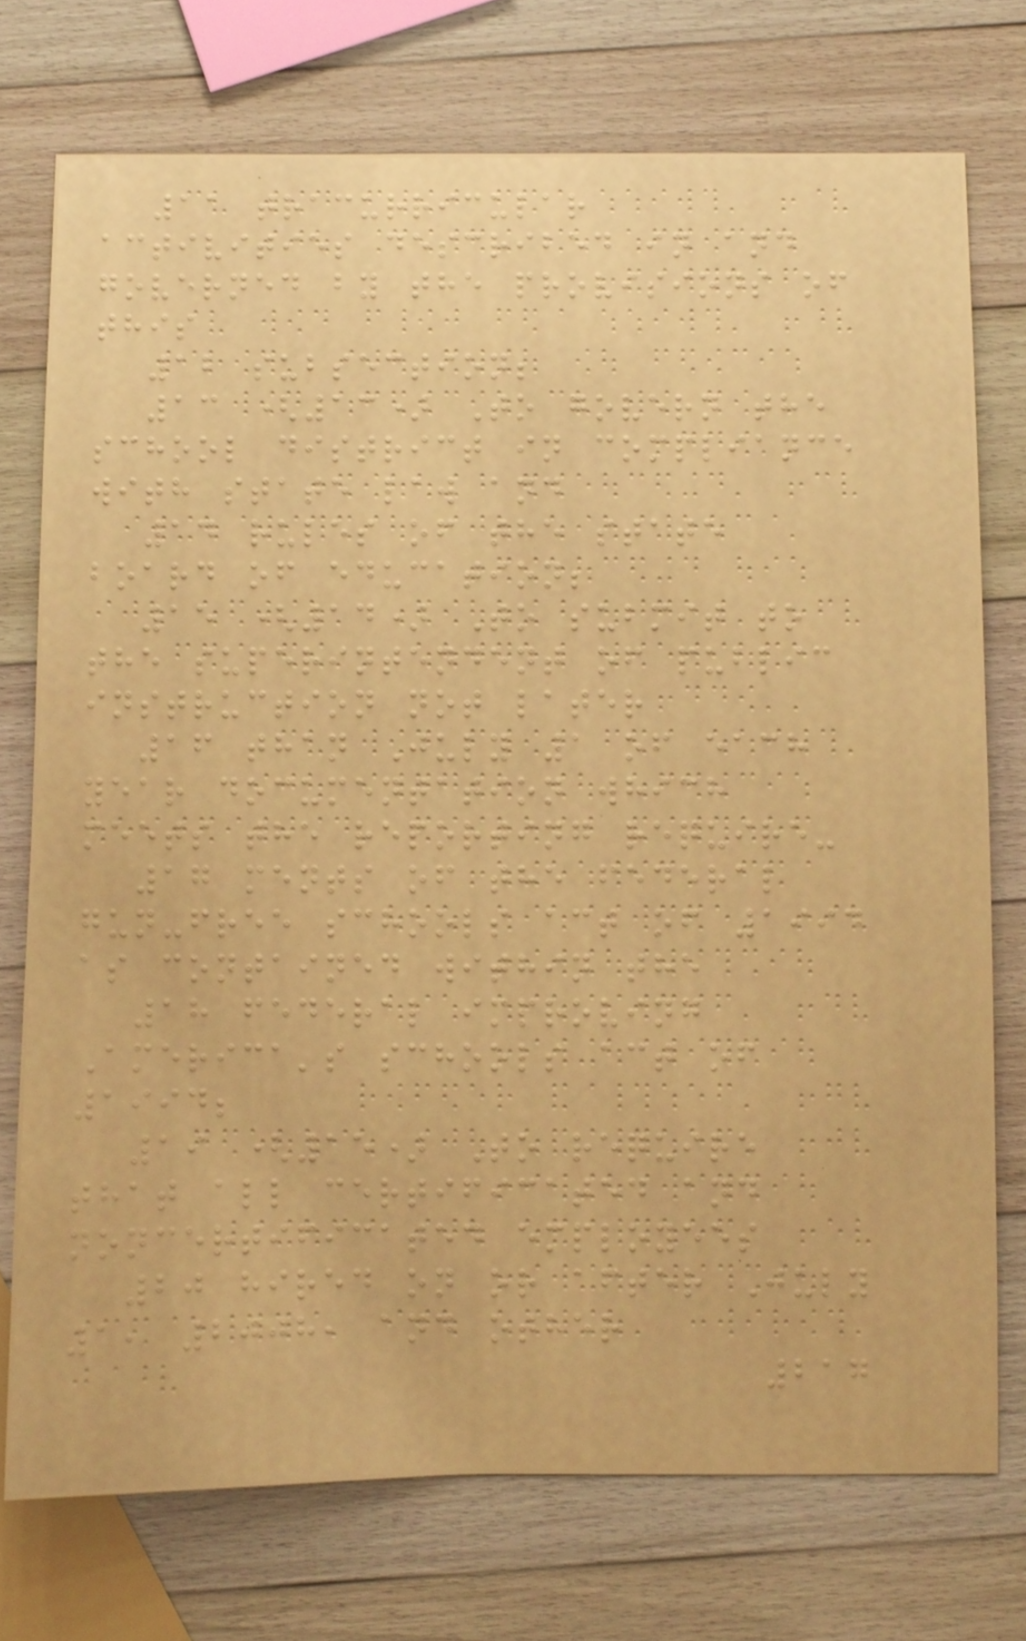11 tracurricular
activities described in and
governed by the provisions of
this
12 subsection;
13 (13) To govern the
school district in compliance
with state law and
14 rules of the state
board of education;
15 (14) To submit to
the superintendent of public
instruction not later
16 than July 1 of each
year documentation which
meets the reporting require-
17 ments of the federal
gun-free schools act of 1994
as contained within the
18 federal improving
America's schools act of
1994;
19 (15) To require
that all certificated and
noncertificated employees
20 hired on or after July
1, 2008, and other
217
